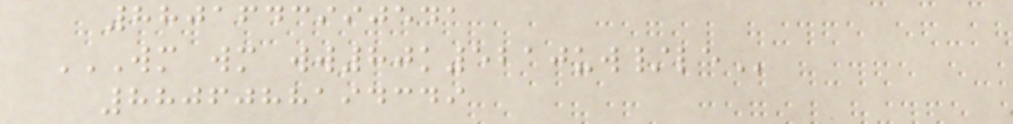8801643990541
WM WM WW80K5210UW/LE
8806088194349
